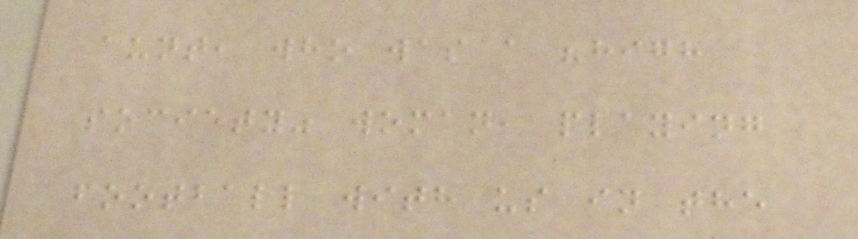aunt, who was a "high
society" woman, playing
football with us in the
